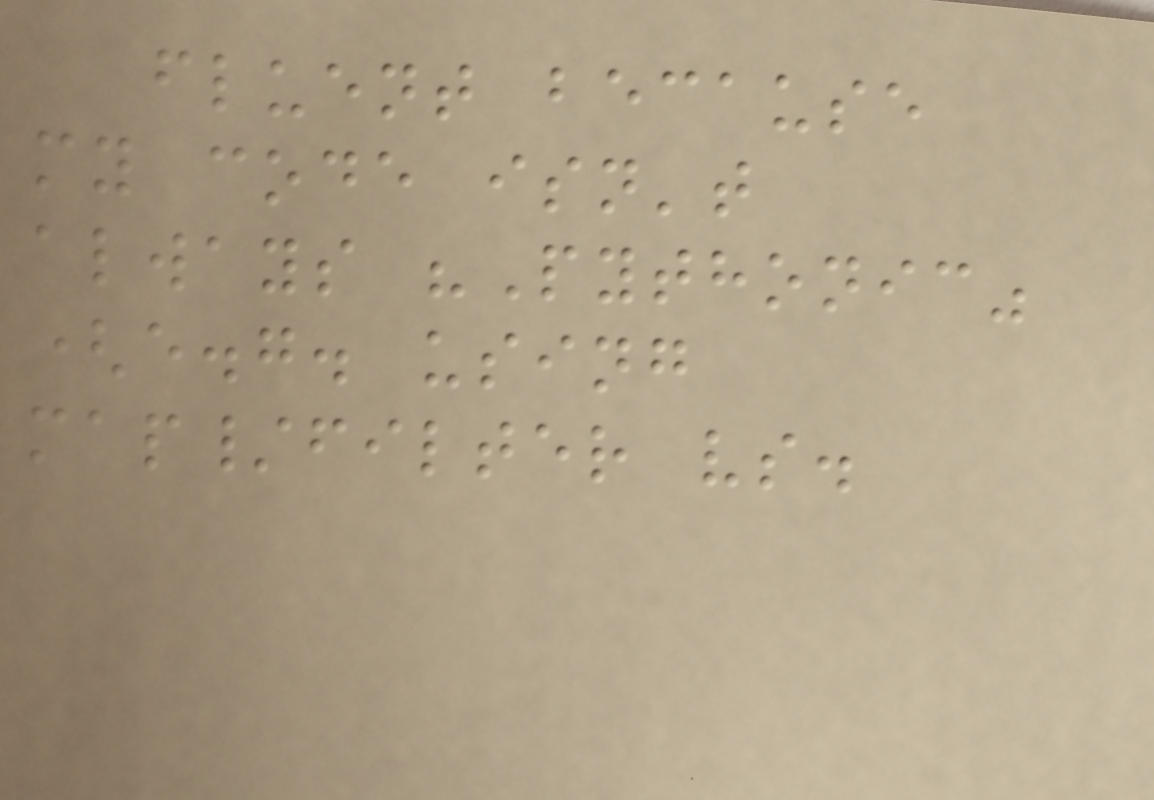fluent because
my code isn't
always "Pythonic"
(e.g. using
map/filter vs.
